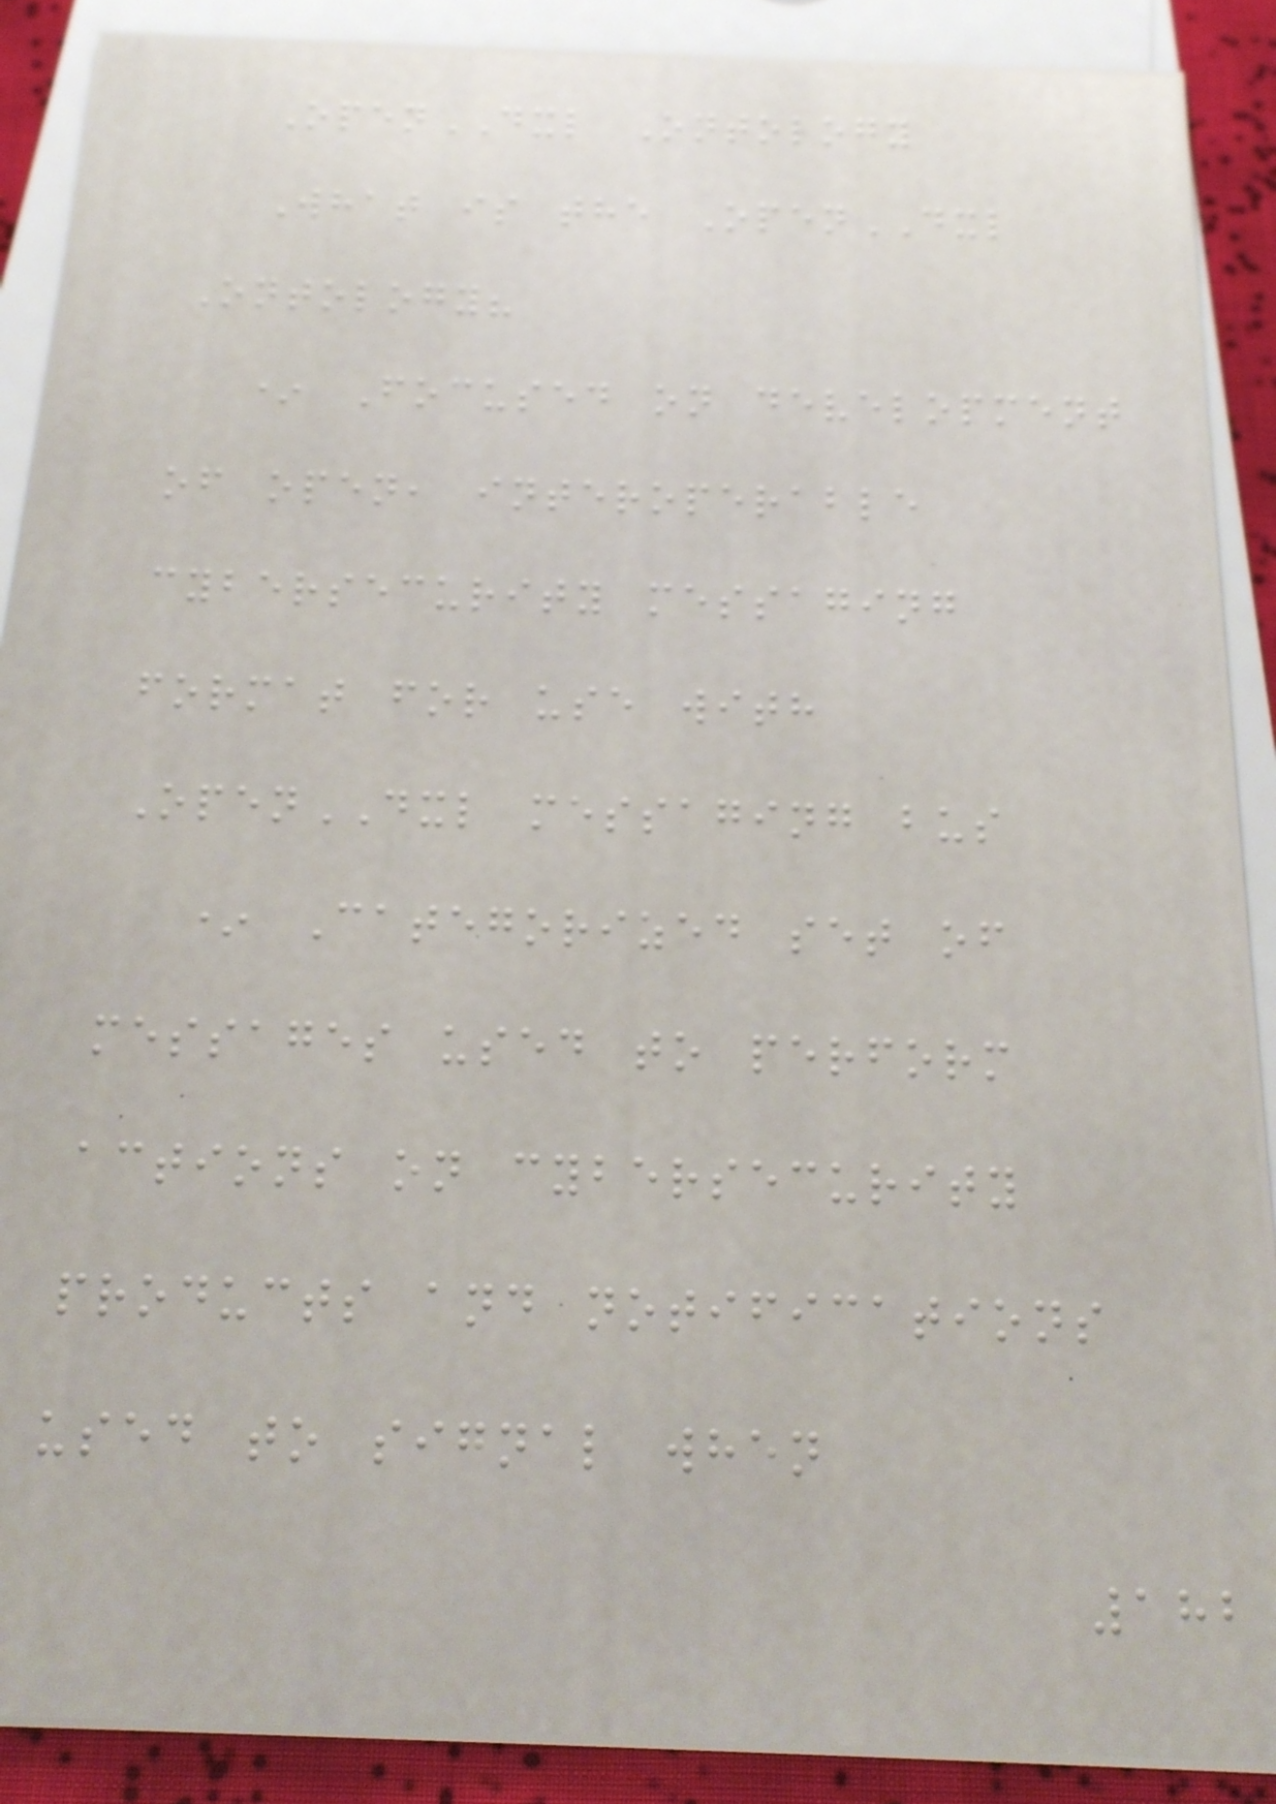OpenDXL Ontology
What is the OpenDXL
Ontology?
* Focused on development
of open, interoperable
cybersecurity messaging
format for use with
OpenDXL messaging bus
* Categorized set of
messages used to perform
actions on cybersecurity
products and notifications
used to signal when
182
